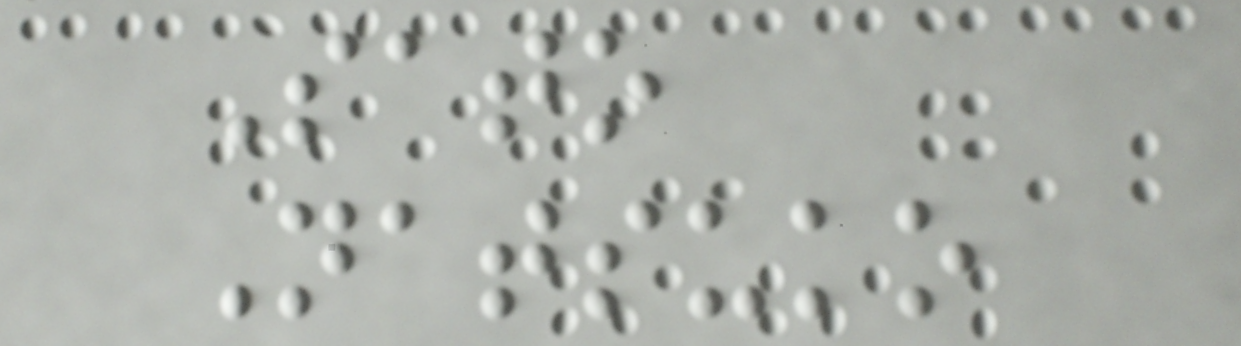Sato
Natsuko
